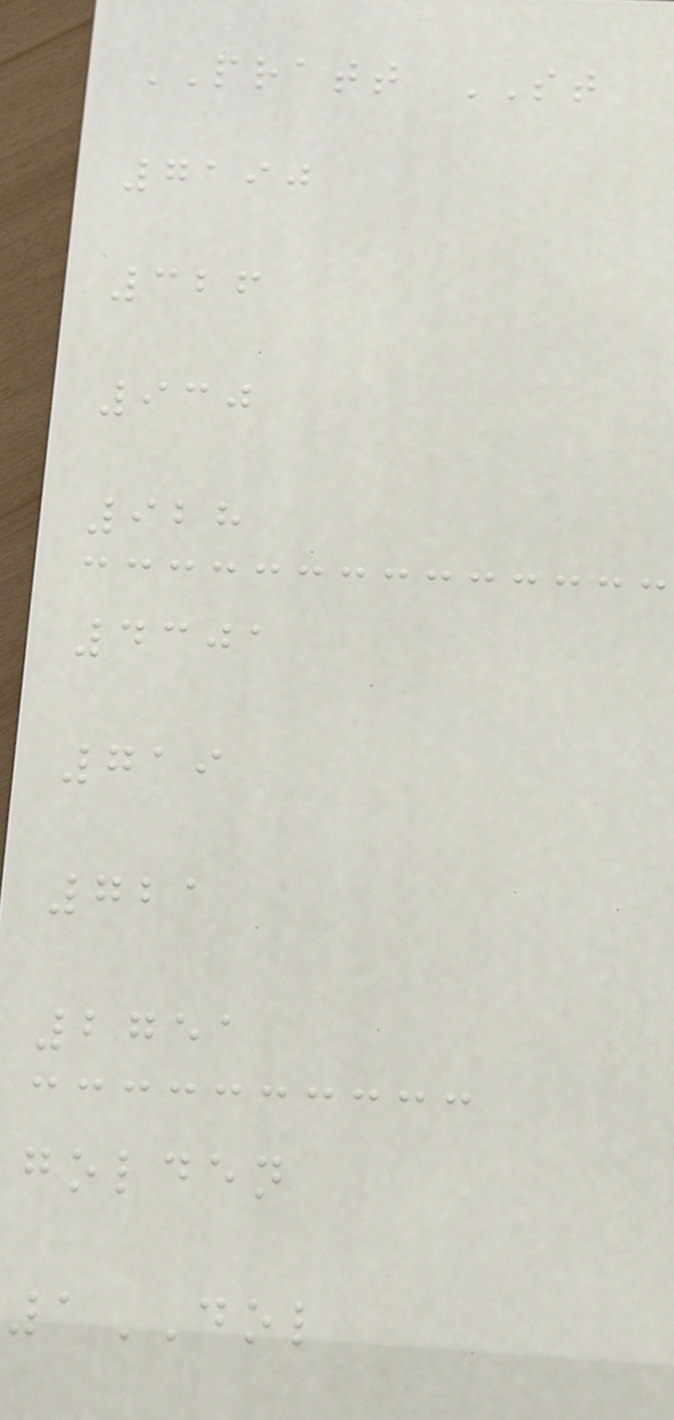PRATT ST
7190
326
930
928
4301
719
721
2751
golden
1DOL
